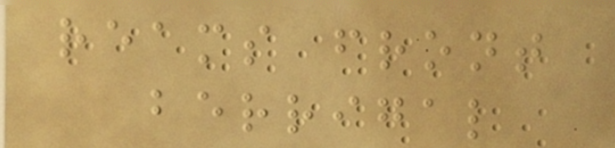reams front
berrigal
